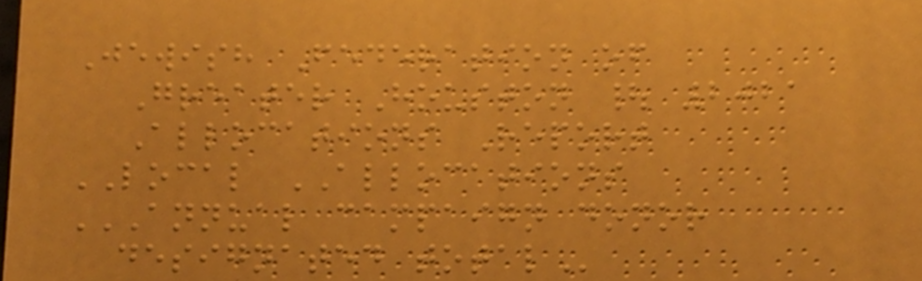Jewish Federation of
Greater Houston | 2021
Allocations Report
LOCAL ALLOCATIONS
ANNUAL CAMPAIGN DONOR
DESIGNATED TOTAL
